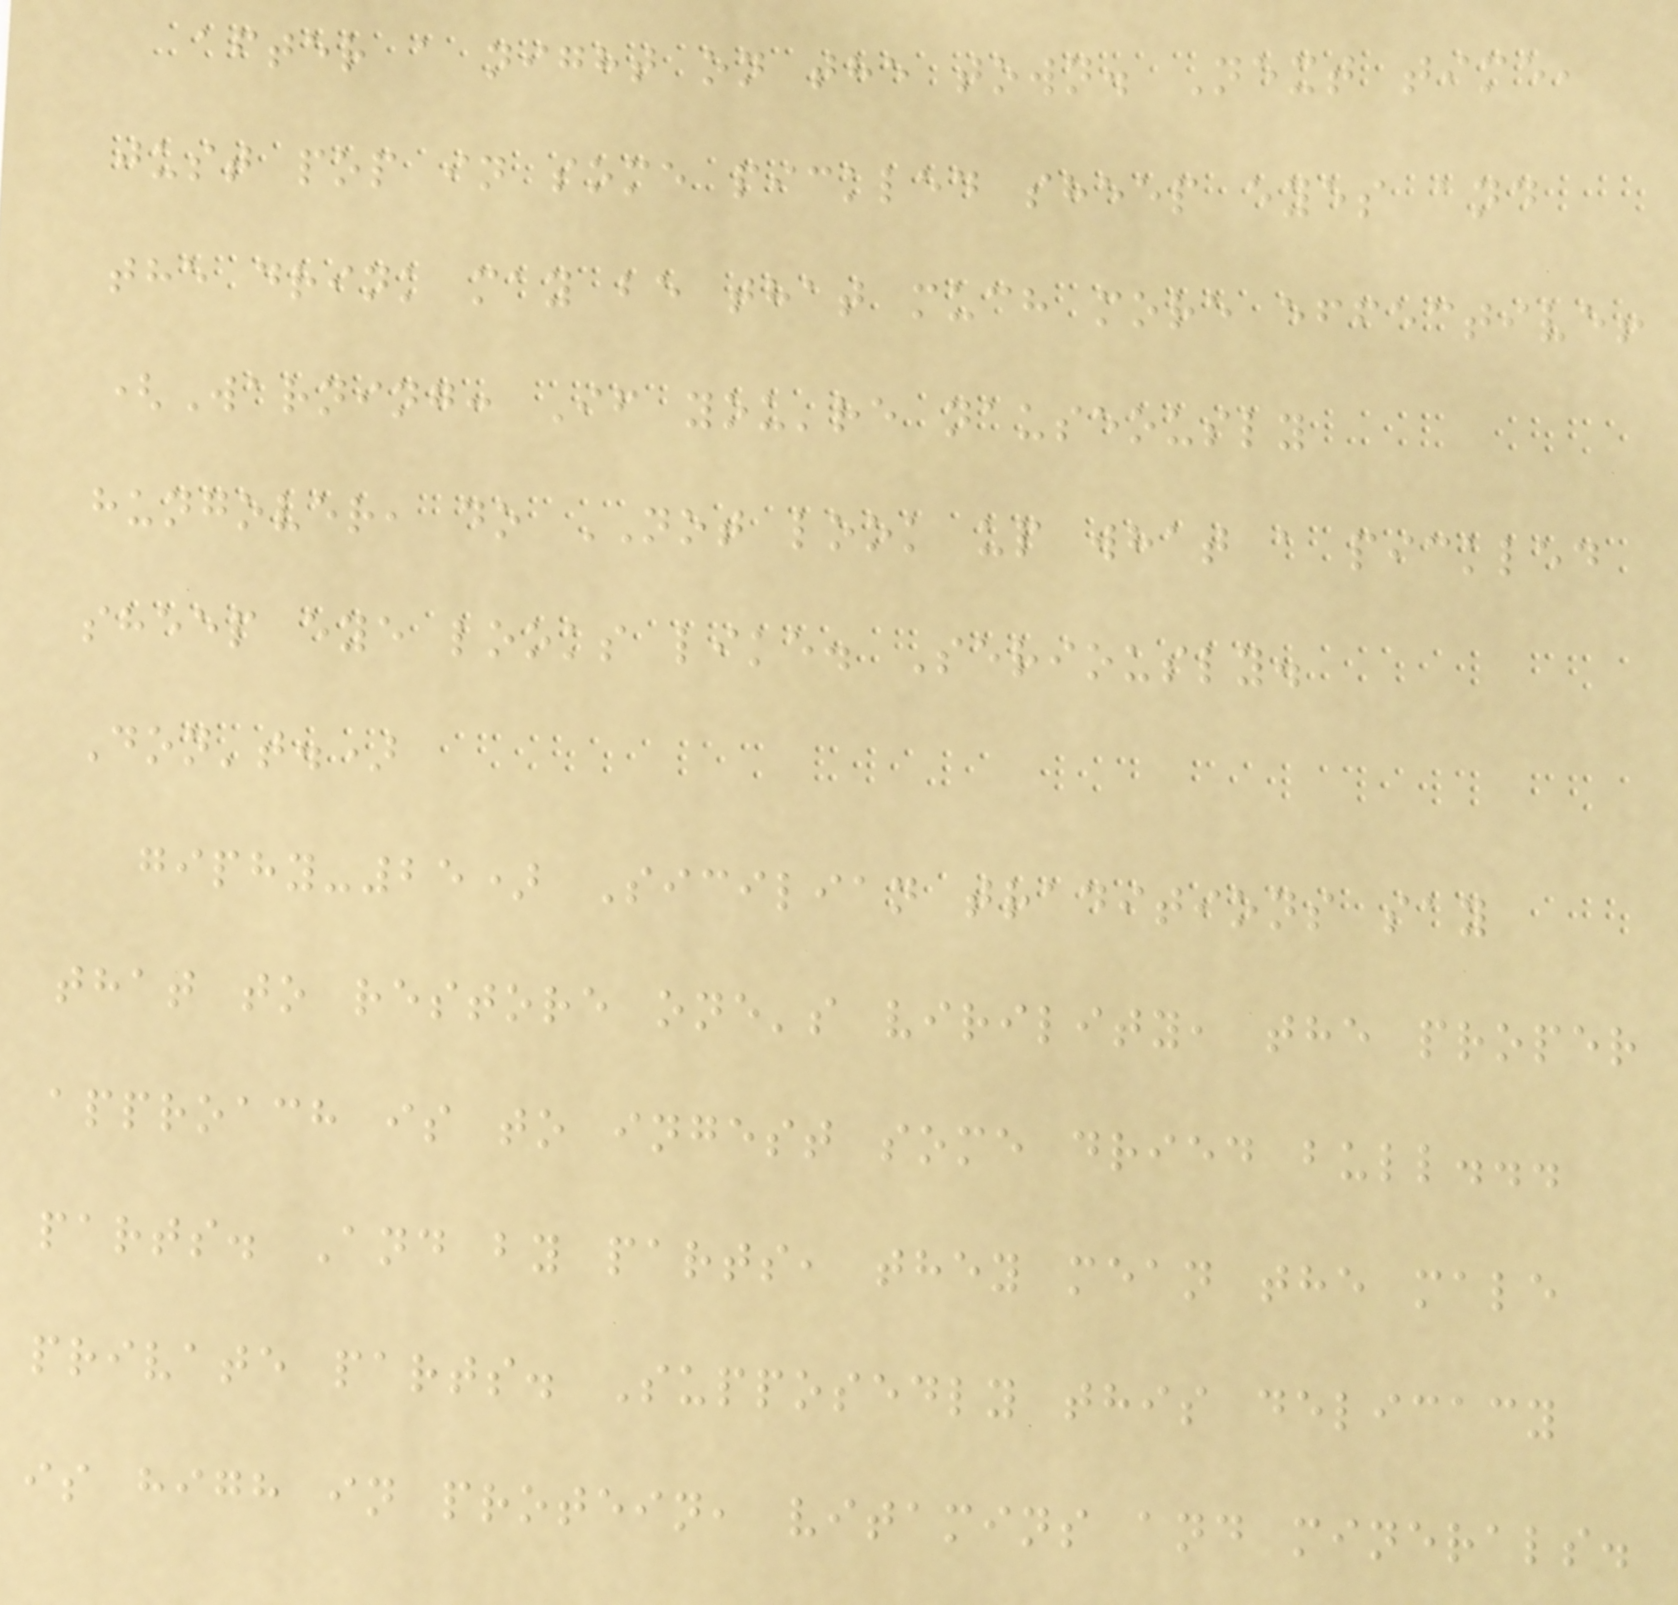after a night on the town. Next time,
just pop in some pickled sheep eyes and
the drink may be that much more effective!
(Warning: If you're nauseously
hungover, do NOT look up what a pickled
sheep eye looks like. Seriously.
Don't.)
giphy-25) Sicilian traditions say
that to restore one's virility, the proper
approach is to ingest some dried bull...
parts. And by parts, they mean the male
private parts. Supposedly this delicacy
is high in protein, vitamins and minerals.
